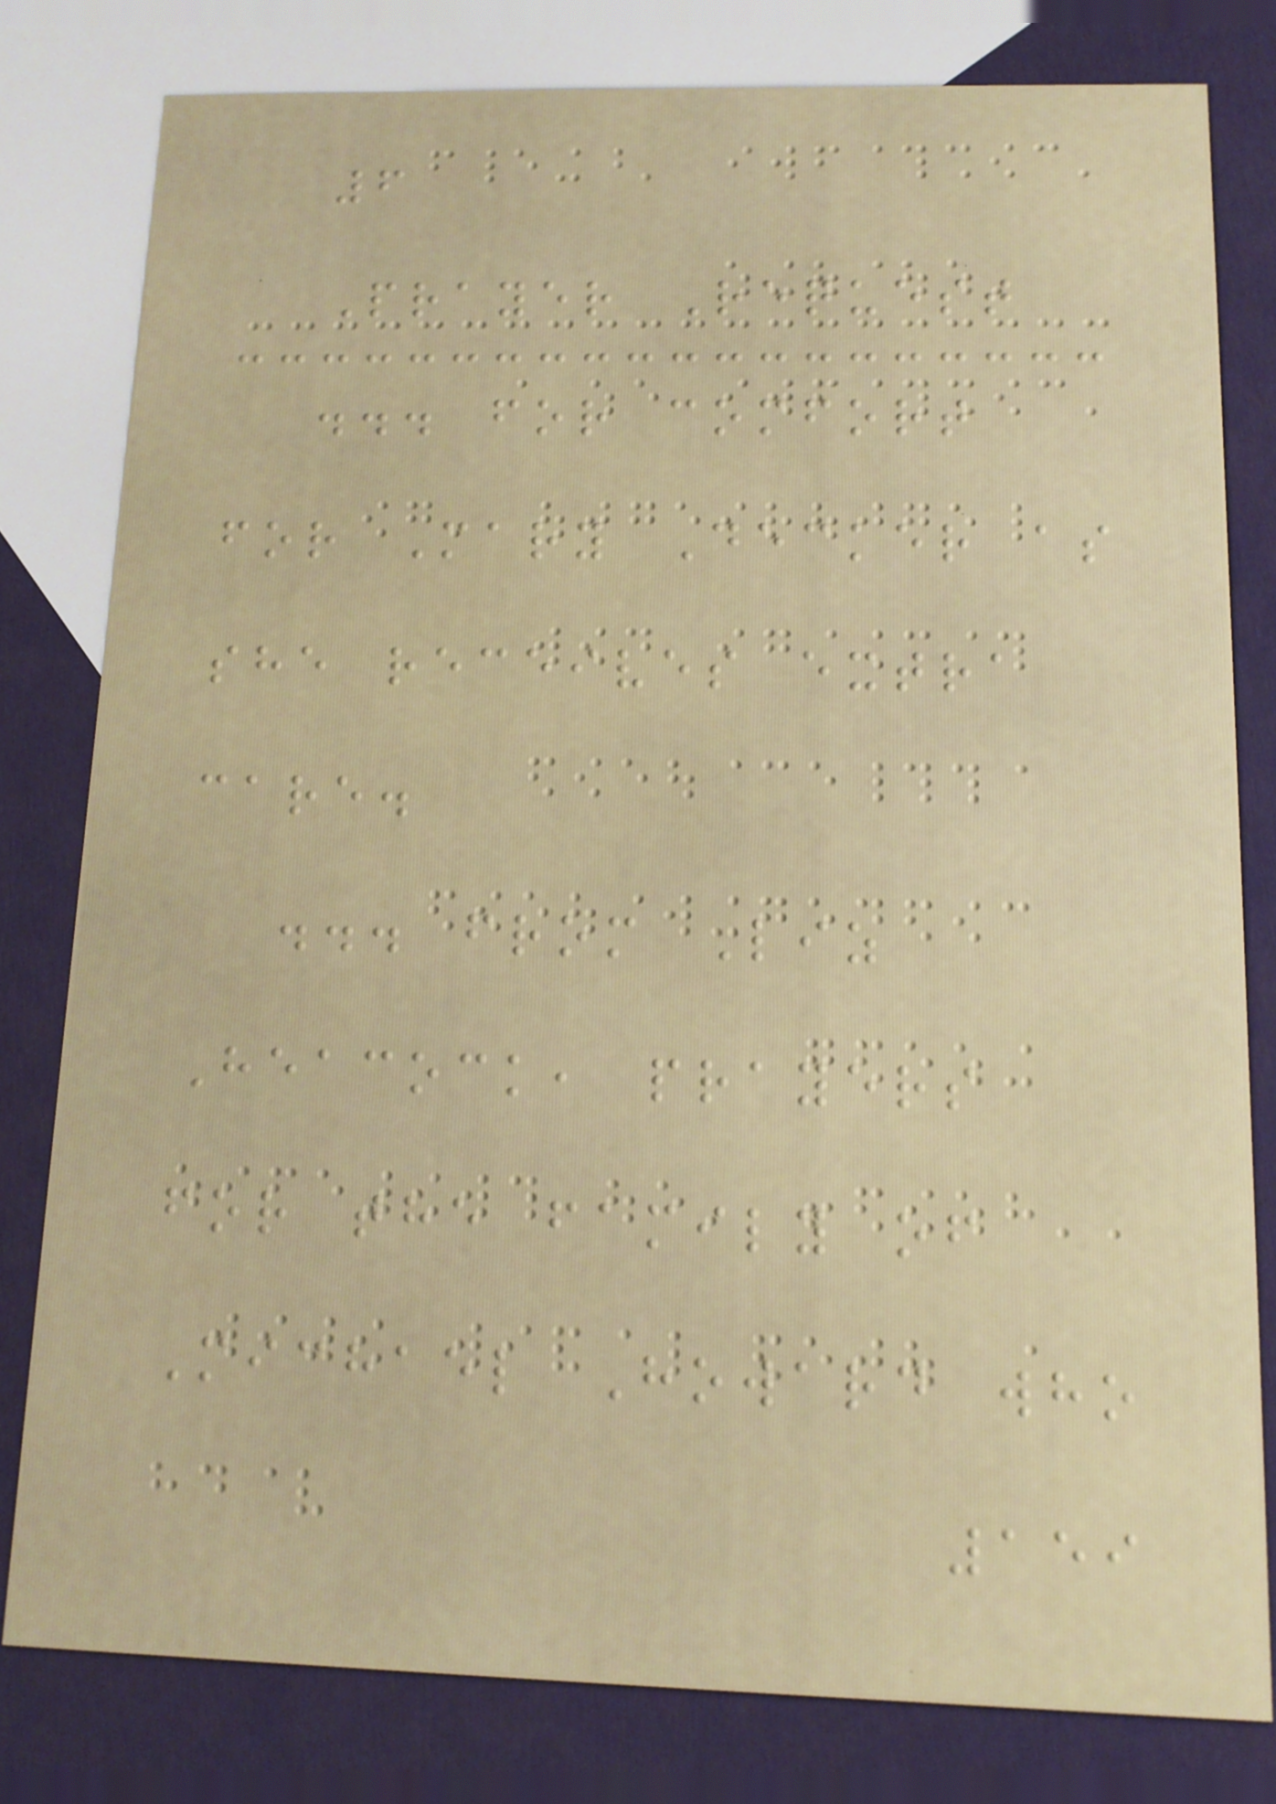6
Prayer Request
... for comfort
for Mary Decker as
she receives extra
care.
... from Liz
Heacock, prayers
for the family of
Michael Howard who
159
